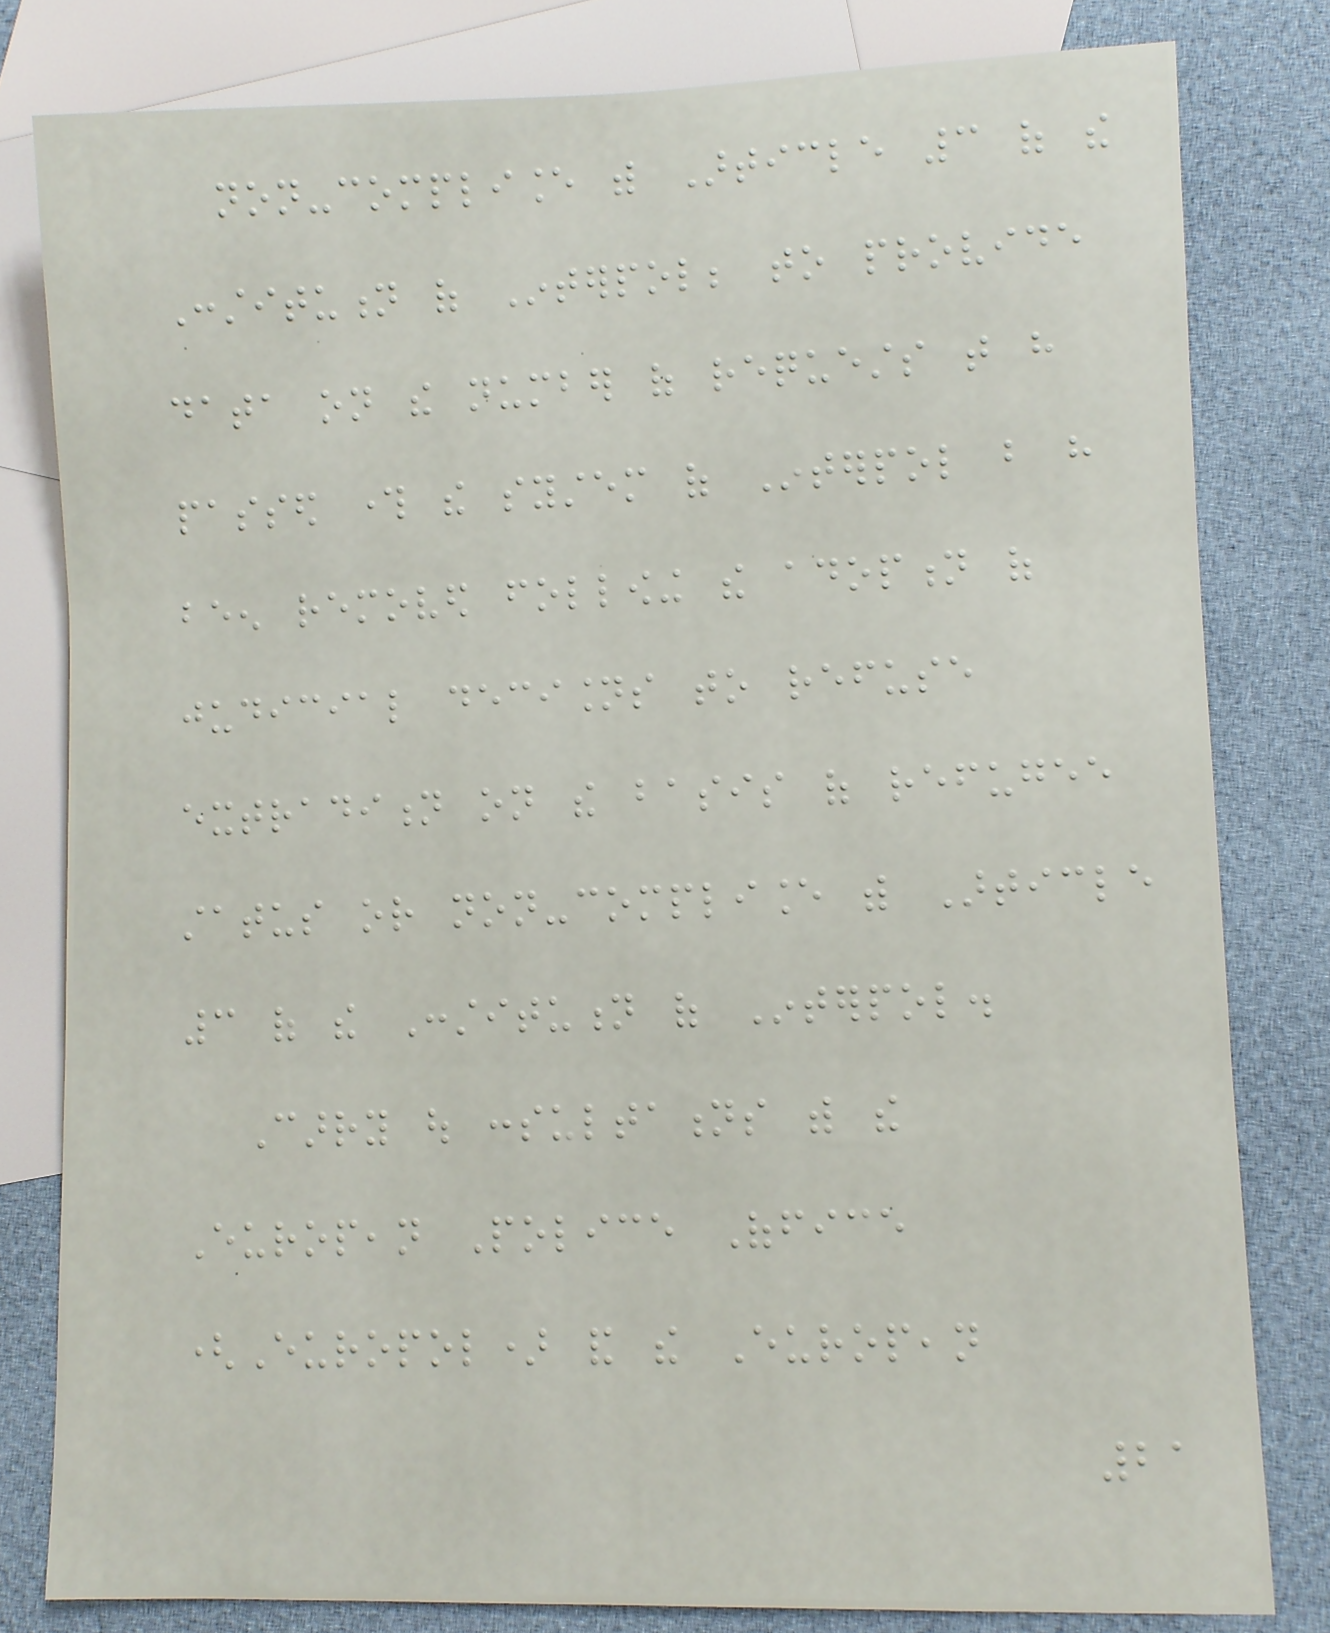non-compliance with Article 3 of the
Constitution of Interpol; to provide
data on the number of requests that have
passed through the system of Interpol but have
been removed following the adoption of
judicial decisions to refuse
extradition on the basis of refugee
status or non-compliance with Article
3 of the Constitution of Interpol.
Carry out consultations with the
European Police Office
(Europol) and the European
21
